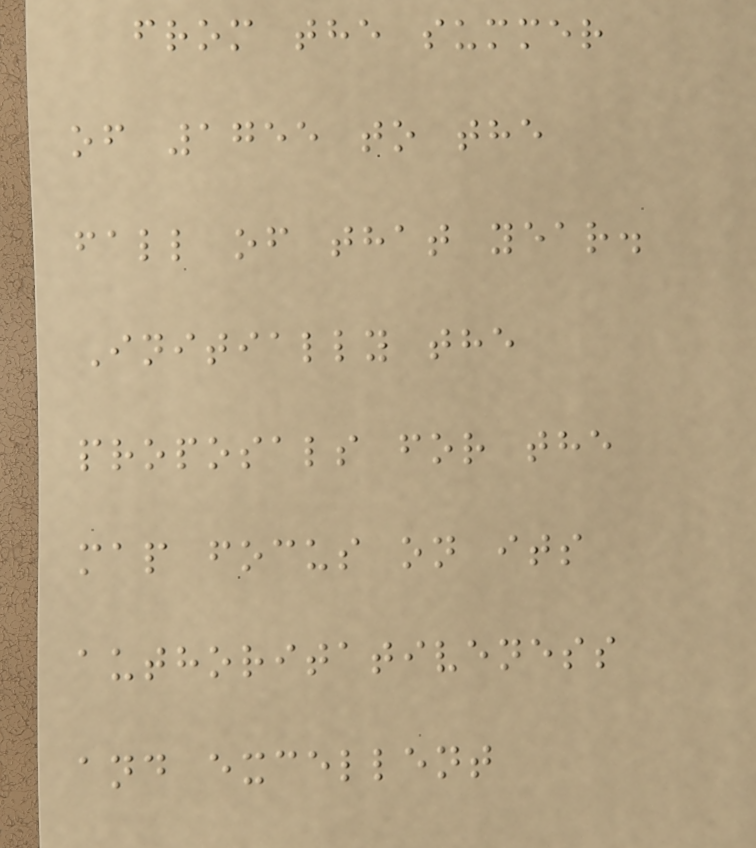from the summer
of 1755 to the
fall of that year.
Initially the
proposals for the
map focus on its
authoritativeness
and excellent
